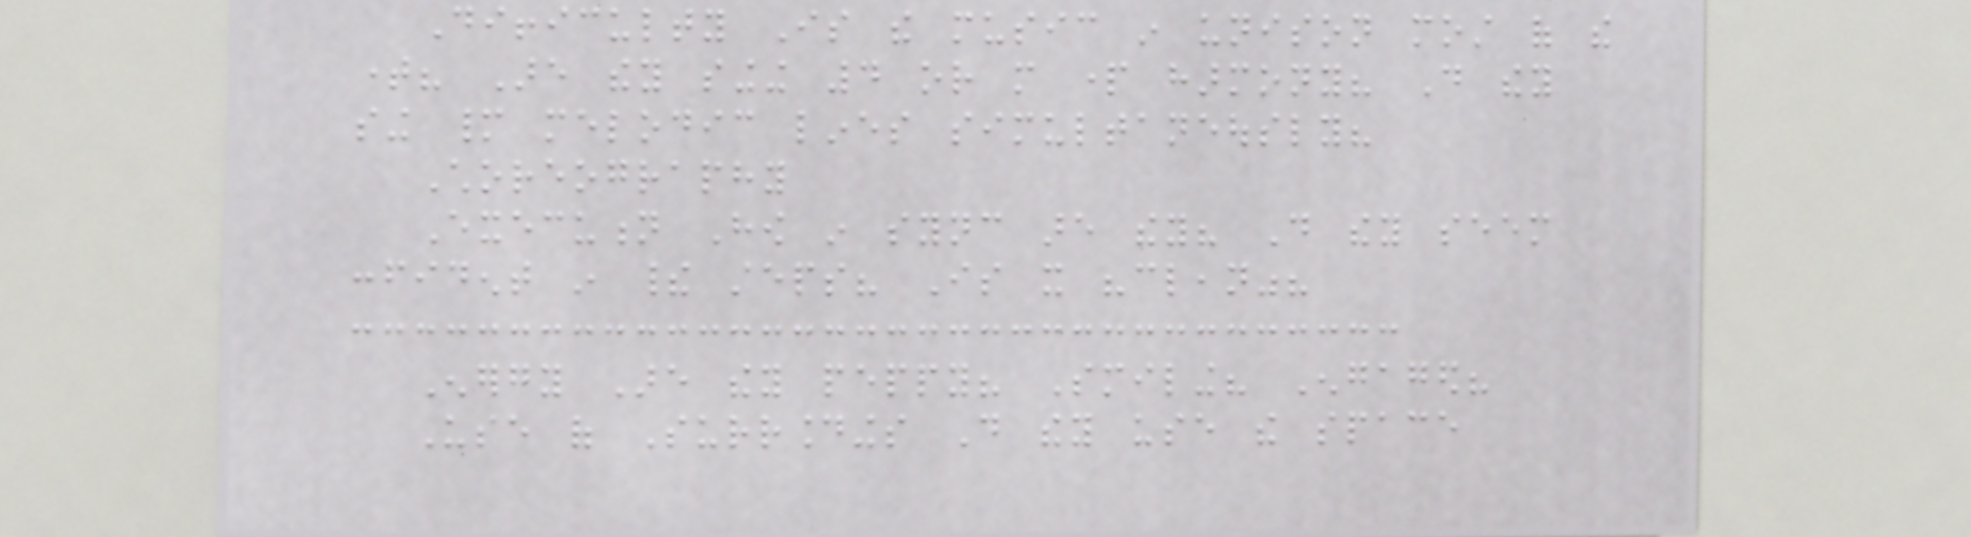Difficulty Is the music in unison most of the
time? Are they singing 4 or more part harmony? Do they
sing many melodic lines simultaneously?
Choreography
Execution How in sync are they? Do they seem
confident in their steps? Is it "clean"?
Energy Are they peppy? Smiling? Engaged?
Use of Surroundings Do they use the space
